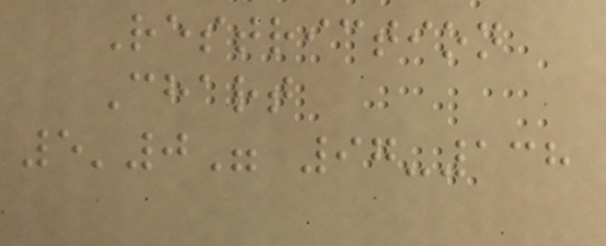Restriction
Chart
5'0" 97-138
